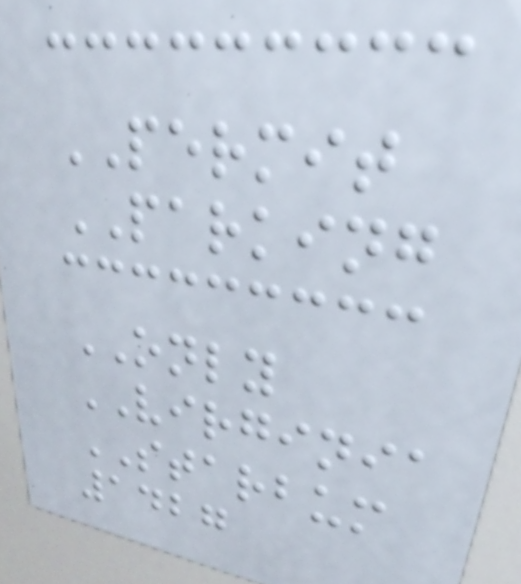PERMIT
PARKING
ONLY
VIRGINIA
STARBUM
1427
